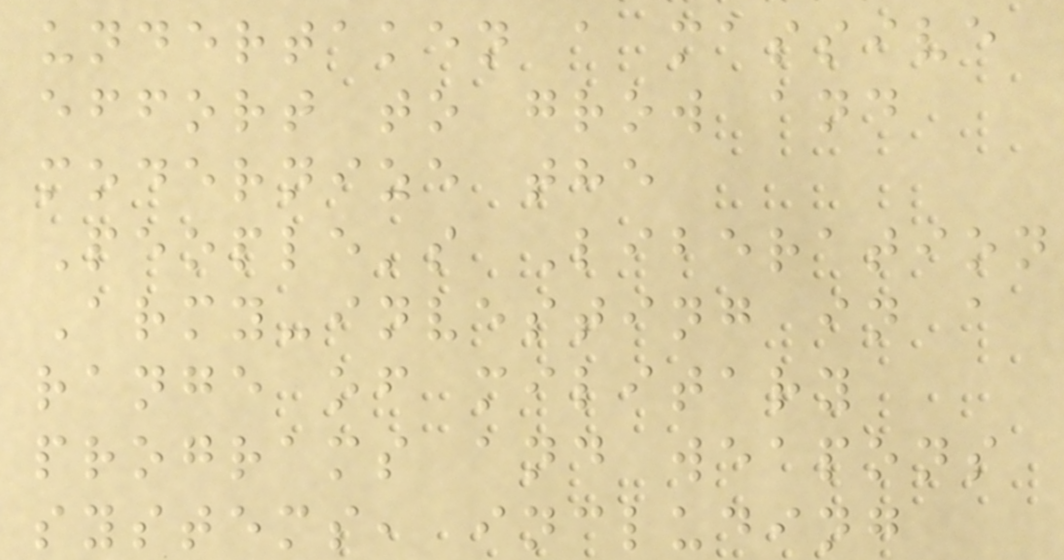undertaken a massive
effort to grow and
modernize the
People's Liberation
Army-investing in a
range of military
programs and weapons
systems, including
